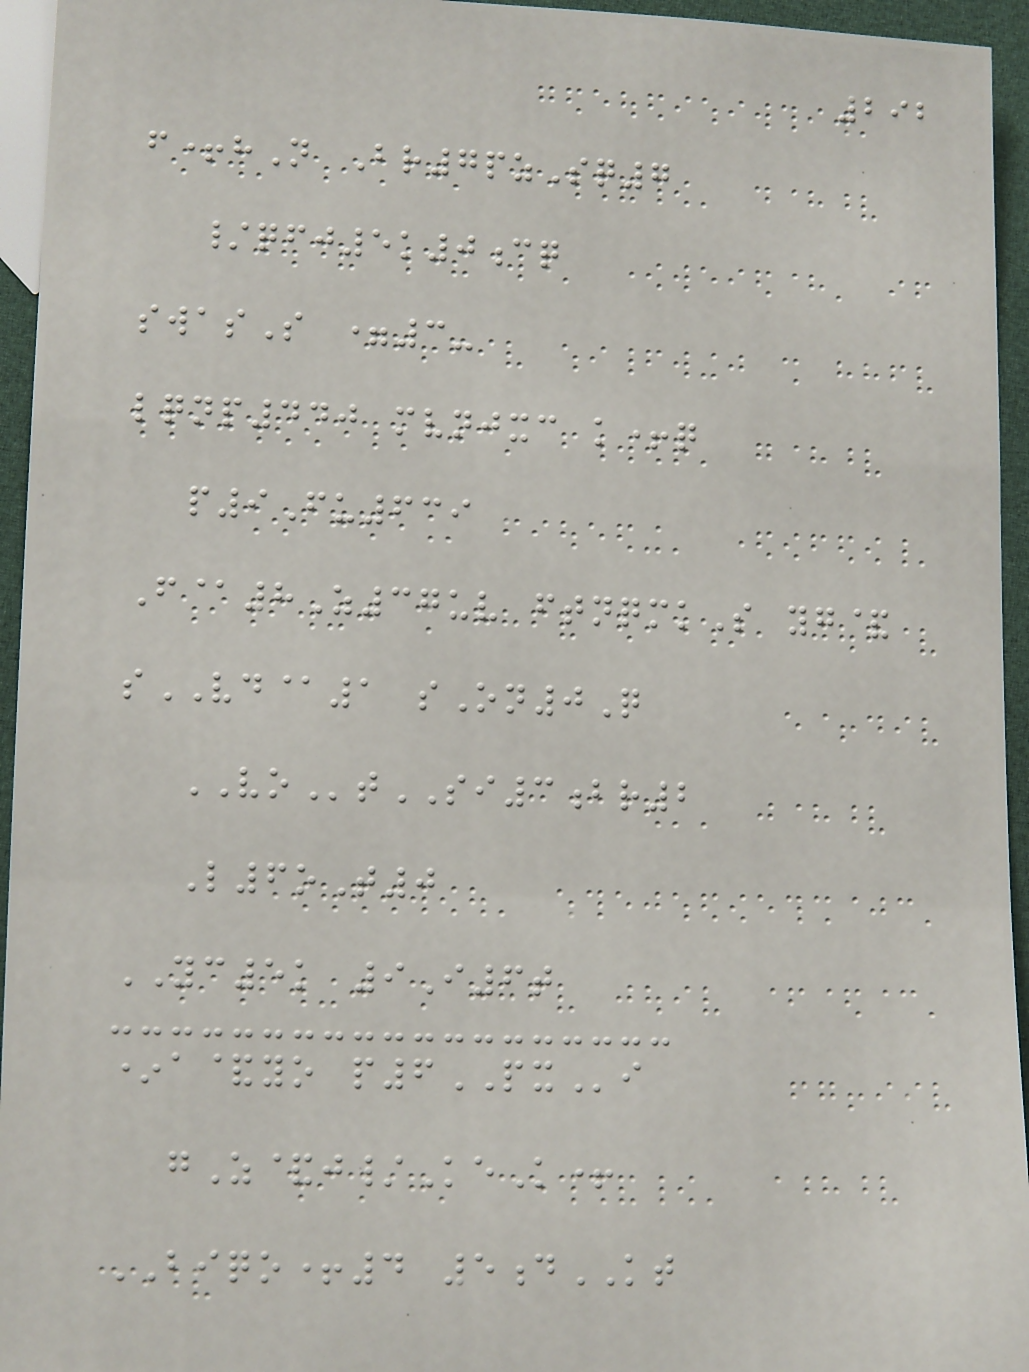292
f+hN Br7pzSq7
/qfj5k0cq
swasS =3-
lqnp440 mvnjxc k+q
p9Fu639
F@8Z37uv ftnqmkS yg&
sVD@1 sOn0Q
VOtSI3br2
L6oT0
YC5k 9I6t
*a&yo p6PXi
gZ&j/KeK+
BIQO+4 5dKT
